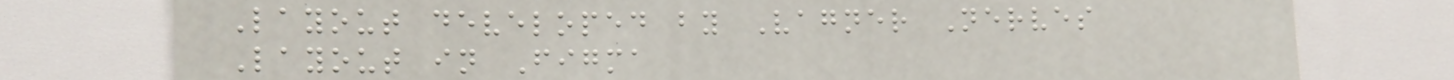Layout developed by Vagner Nerves
Layout in Figma
